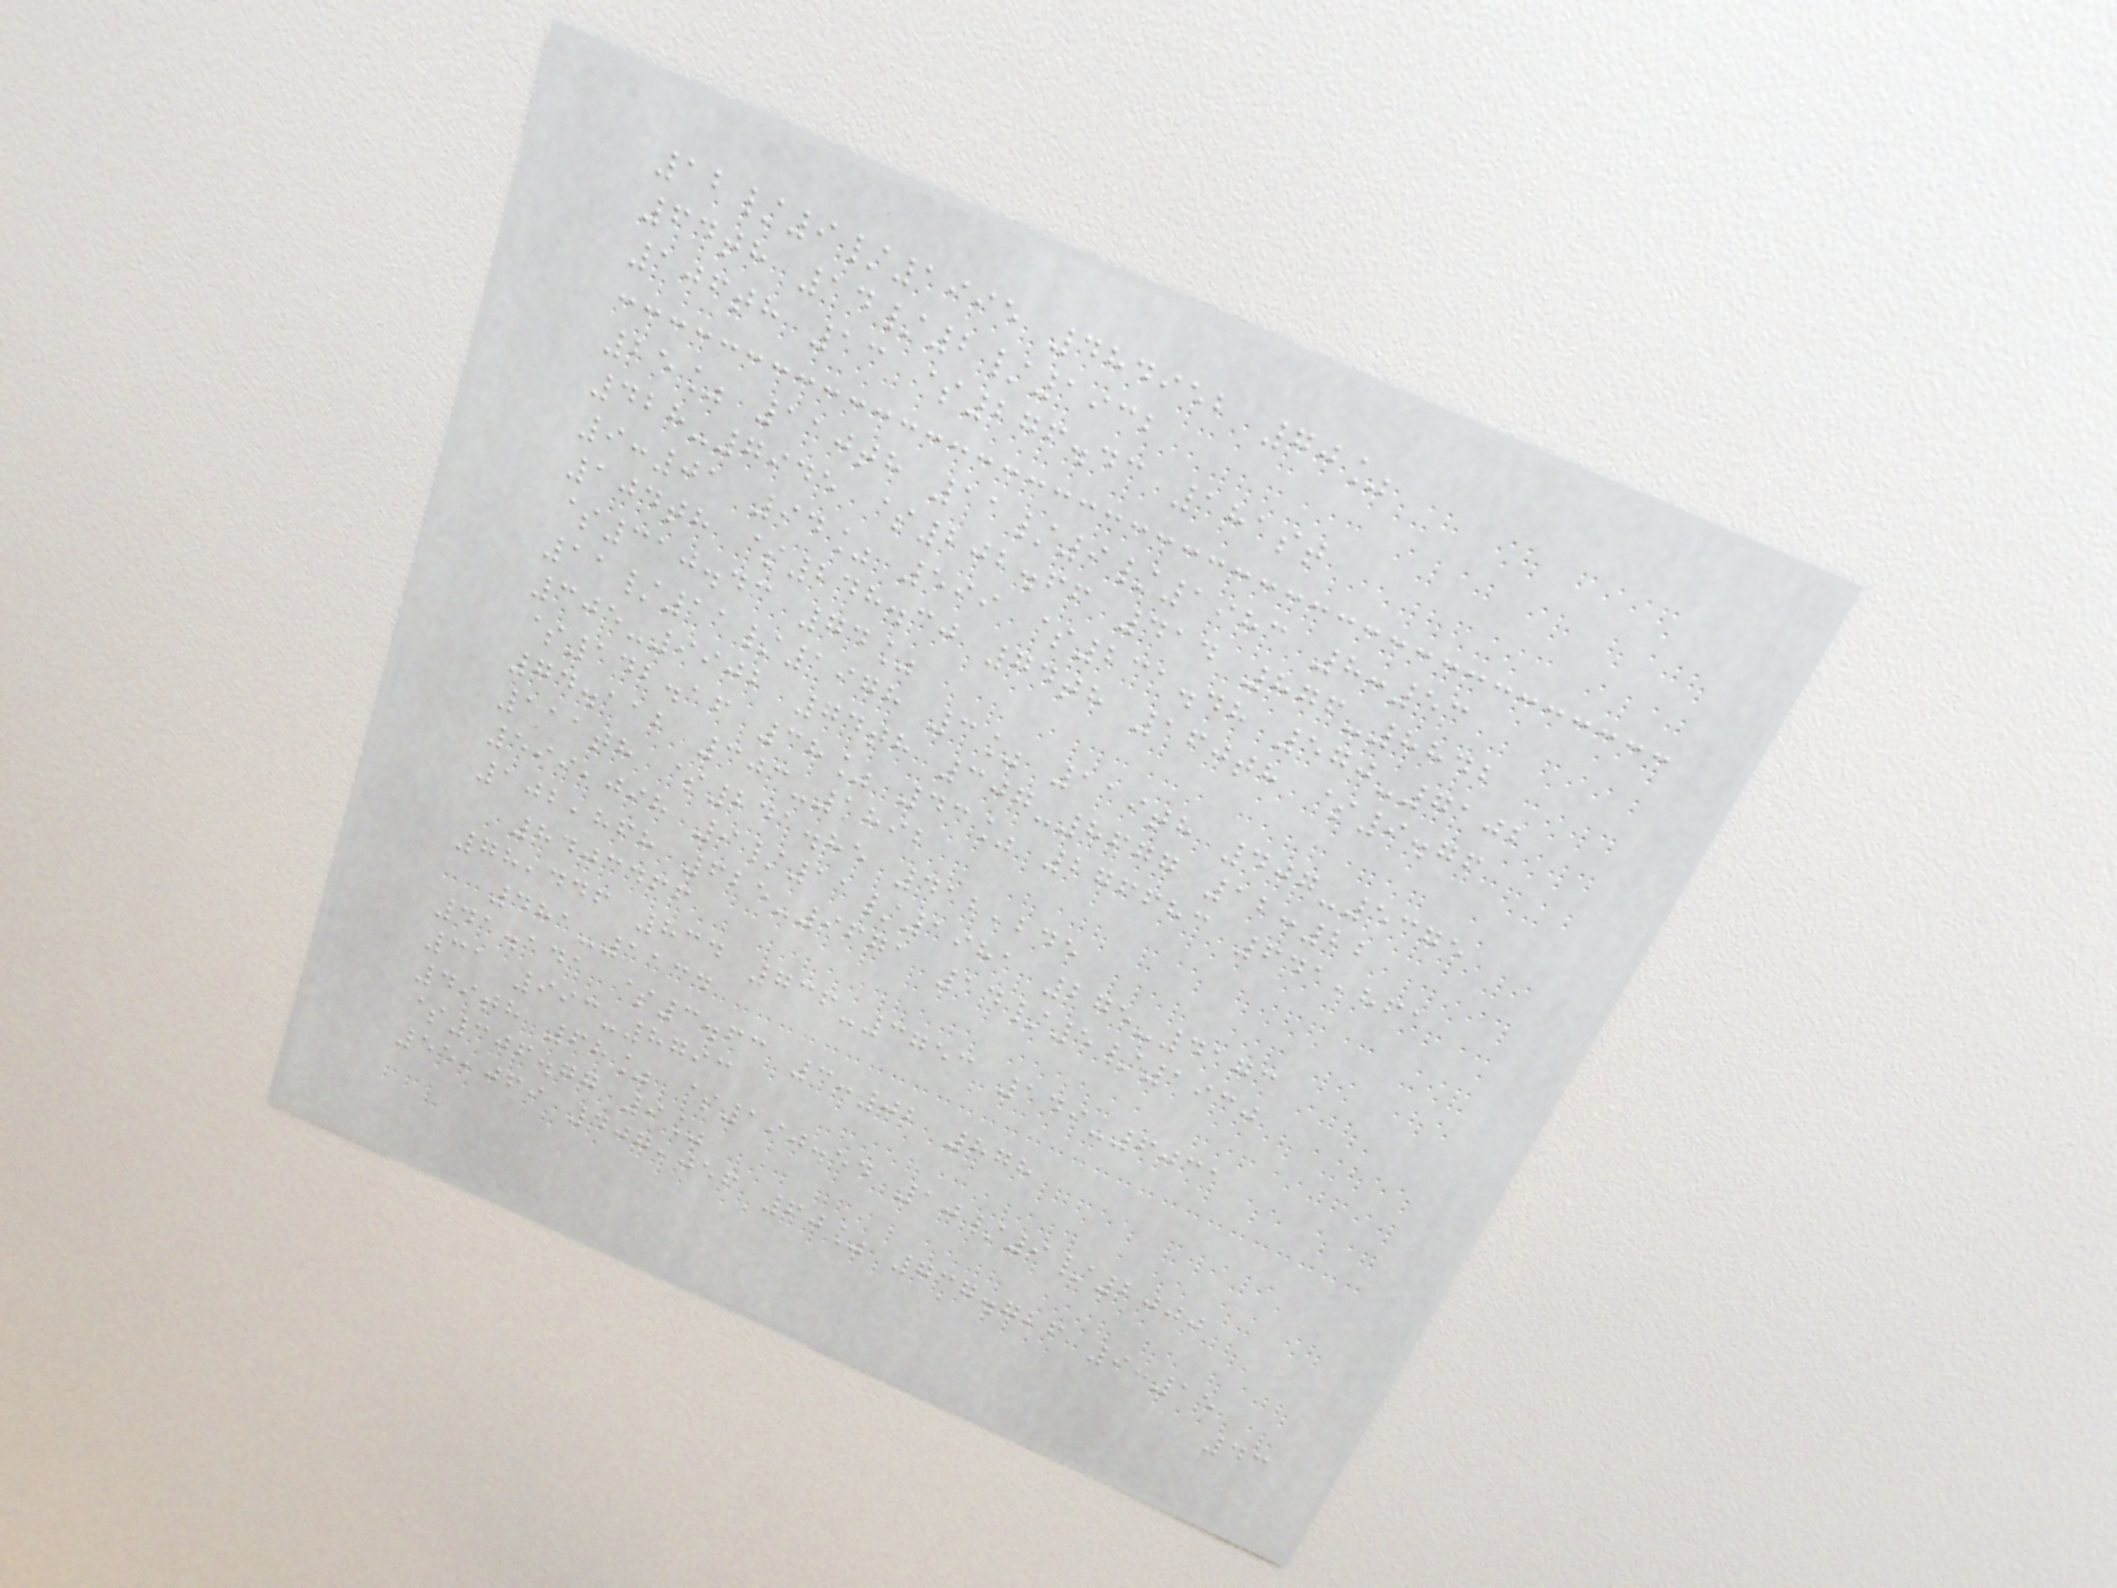12/9/1995 484952 70%
64th 14/2/1932
106th 13 $276.43 181st
25% 110th 11/9/1983 8:53
428-7945 $202.66 414 876-8842
9:01 94% 599 $231.48 570-7102
104th $248.30 74th 160th $9.76
$310.43 74%
11/11/1978 3% 119th 407-5375
305-9902 74th 307-8677 12:22
$142.16 38% 43% 276683 641,861
74.112 303-1892
111th $241.85 412,245
599,098 9/11/1981 275-4173
102,868 625-9671 14/5/1930
8403466
78,446 834 736-3753 149-6031
481-1134
41.141 $3.63 3:02 878
31 993-8793
49th 68% $190.54 10/9/2000
$306.77 9%
55,069 407,056 60% 737.726 9:15
43
